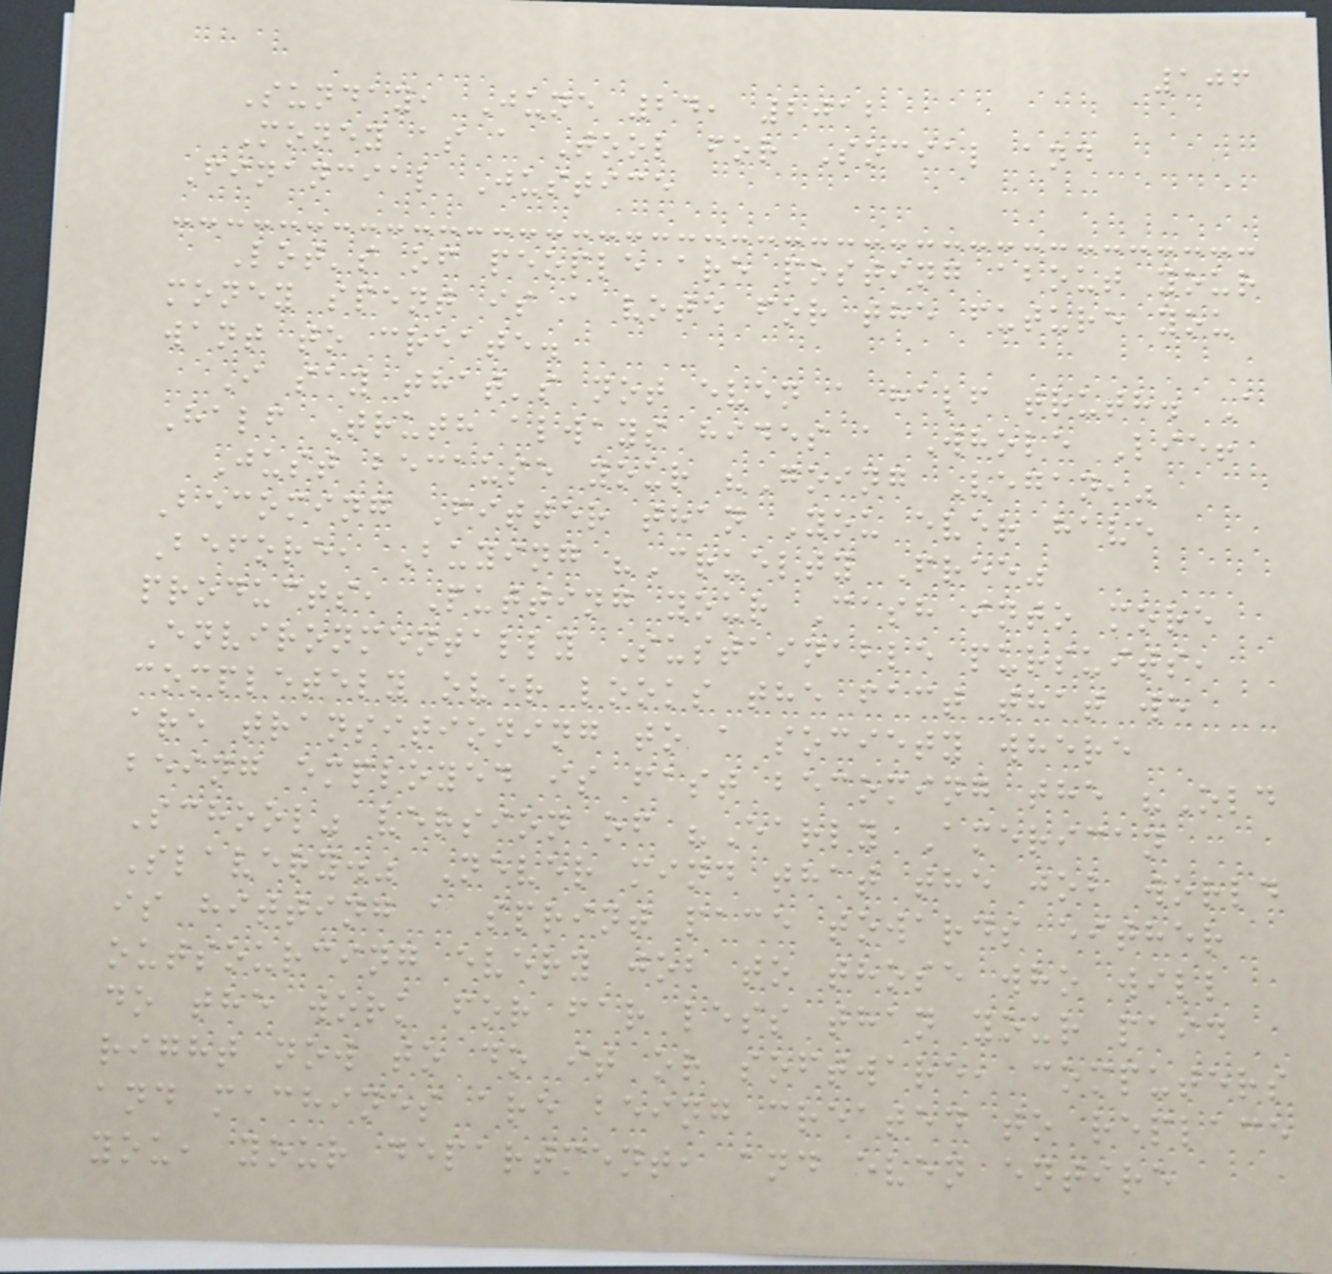106
Sunday, June 24, 2012
Money as a Tool for Social and
Financial Justice
Lot's of people are posting about your
money spent is a vote for the future you
want to create.
I say that's not even a half truth. A
Half Truth always hides a Whole Lie!
Just because your "Going Vegan,"
Becoming Fitter than You ever have
Before, Buying "Cruelty Free"
products, Putting your Cash into more
Environmentally Sustainable pursuits,
completely over looks the fact that we
are transitioning to a society where
being employed is fast becoming the "Old
School" version of "Early American
Slavery." Never mind that the job world
is hitting a sprint pace towards either
outsourcing every job to those who will
do the work for far less than your paid
right now to do it or software, computers
and machines are being created to replace
you, your department, and even entire
